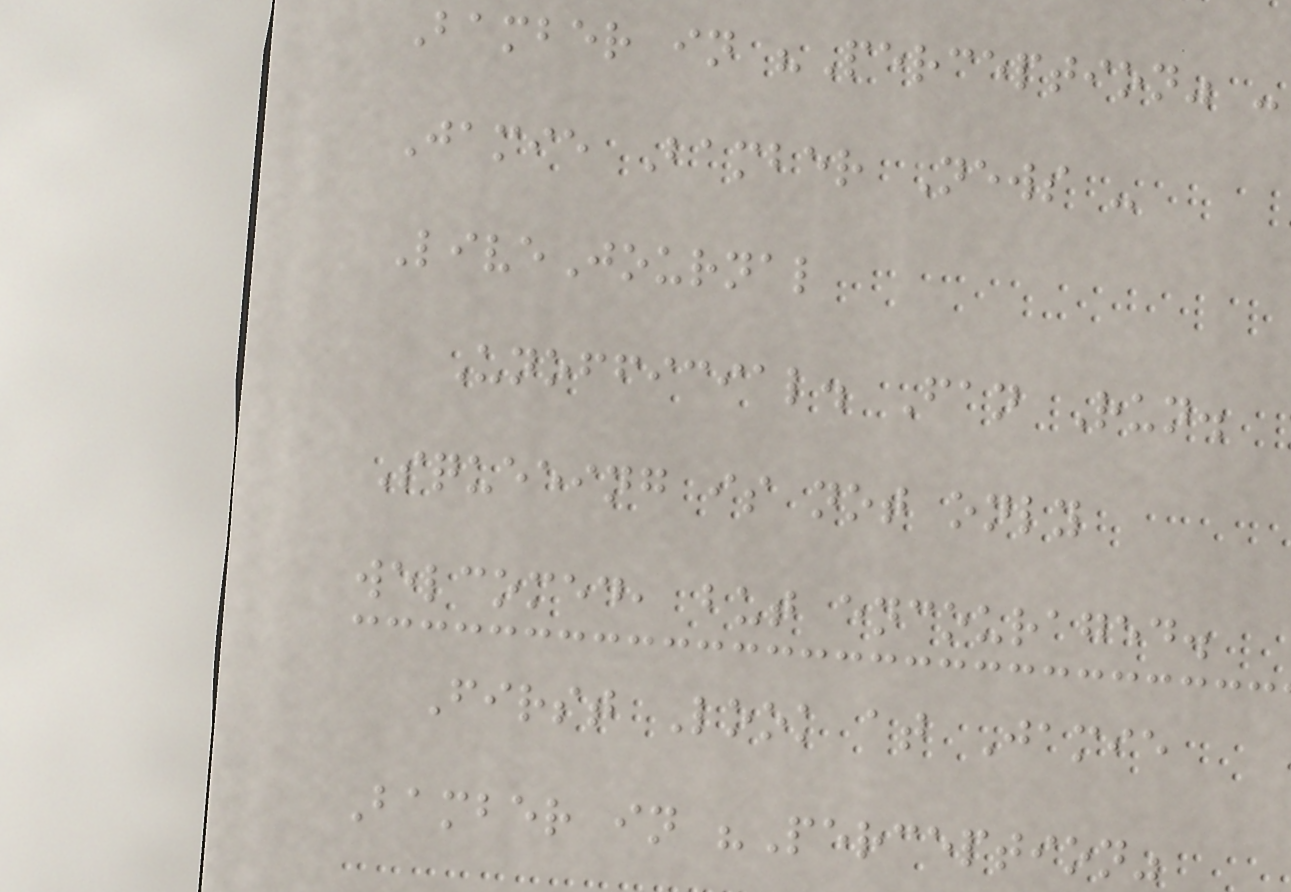Bamber in "Perception" -
Jamie Bamber News -
LiveJournal
Unofficial. Fan Run.
Squeeing is not only
welcomed, but encouraged.
First Look at Jamie
Bamber in "Perception"
